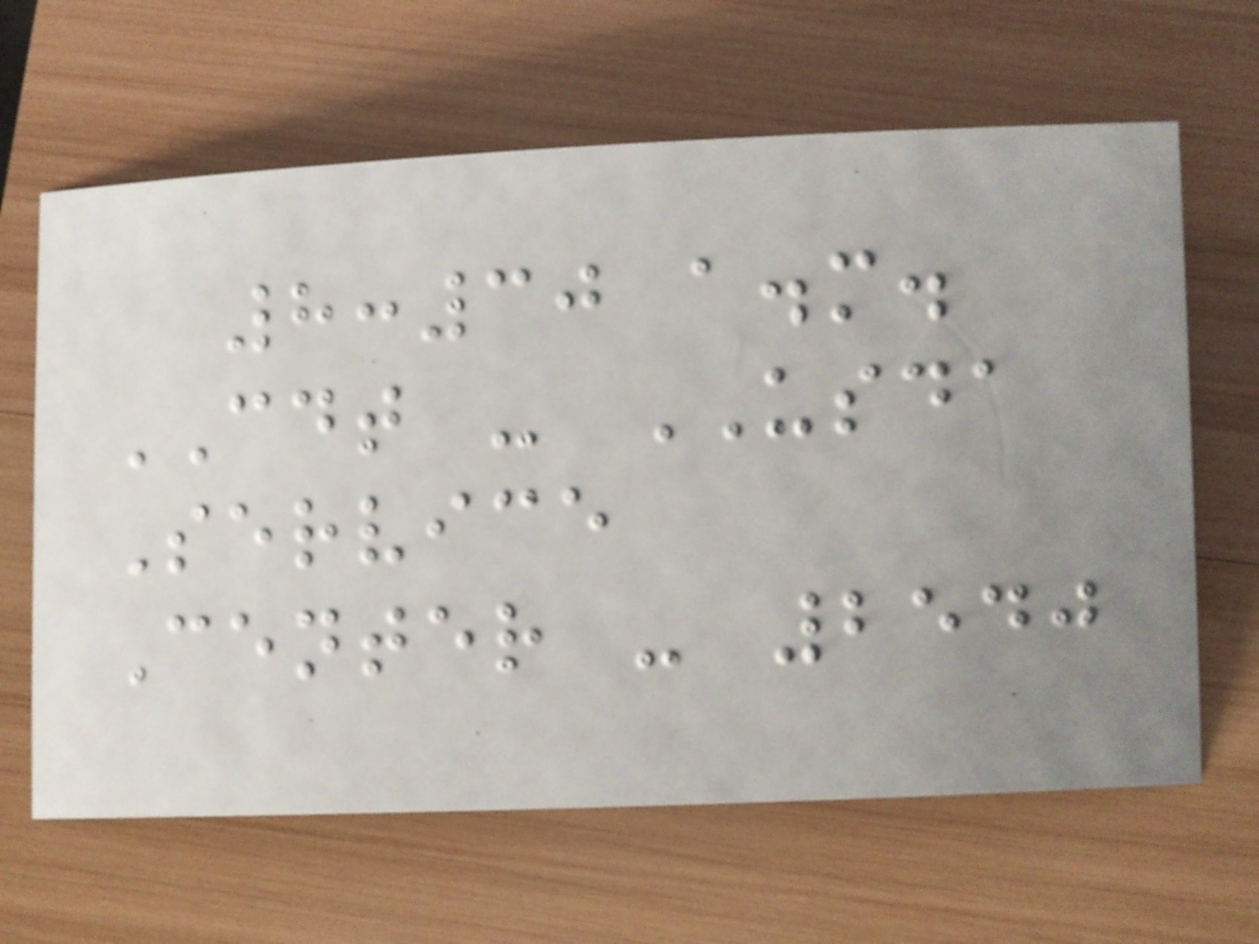8:30 a.m.
CDT - USDA
Service
Center - 2540
